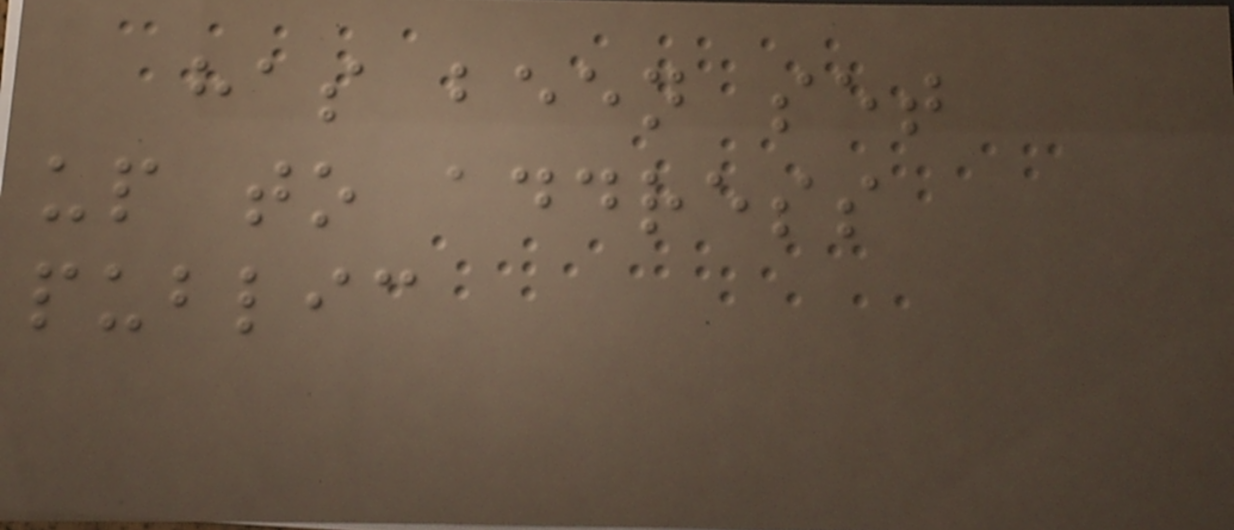has been set
up to address
public
